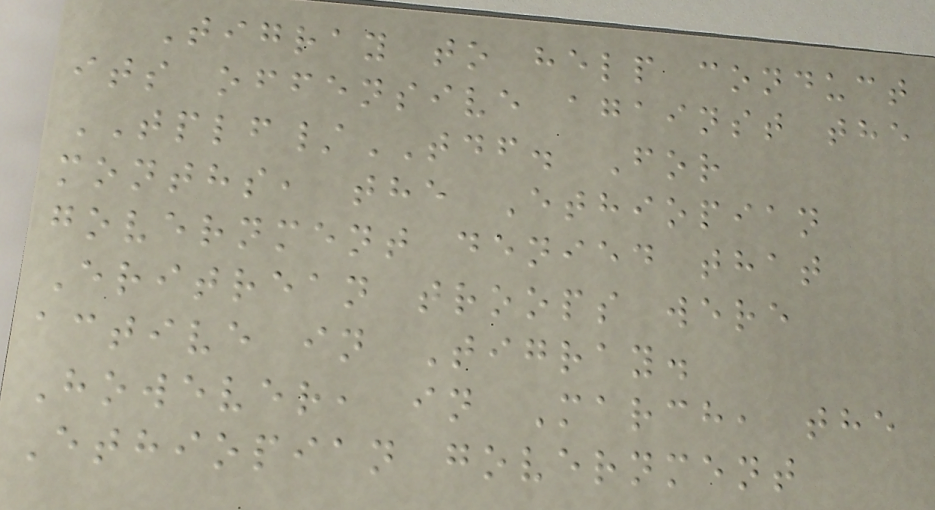Tigray to help conduct
its offensive against the
TPLF/TDF. For
months, the Ethiopian
government denied that
Eritrean troops were
active in Tigray.
However, in March, the
Ethiopian government
